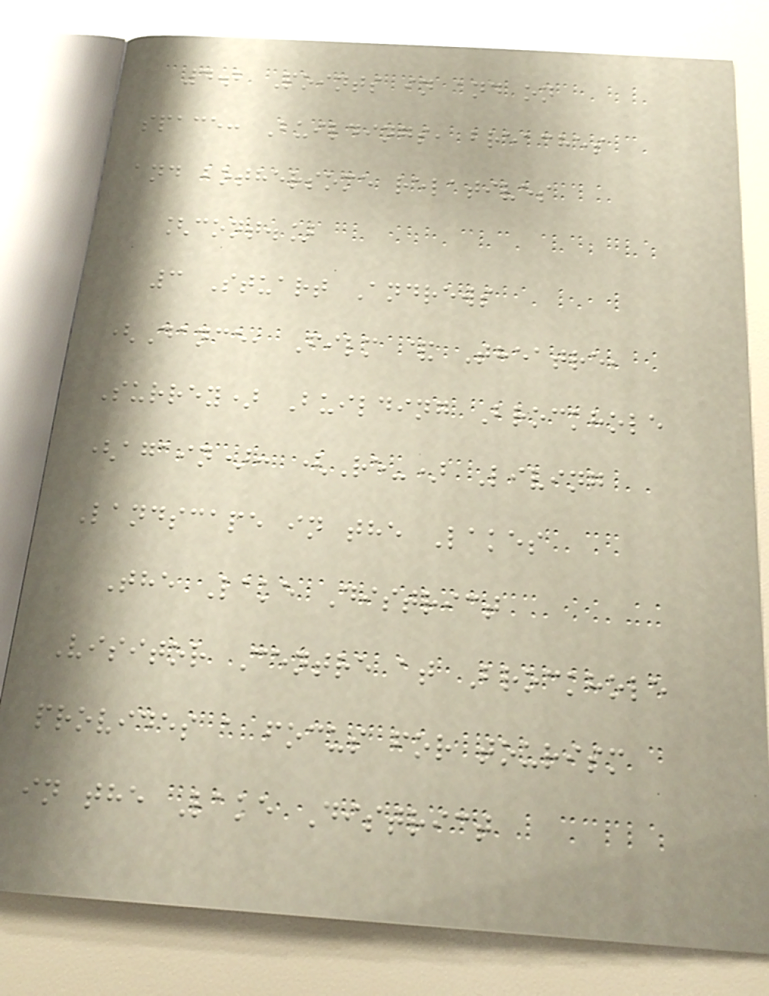4.2 Points in and on
space: Buildings, breaches
and bothersome relatives
[cont.]
3 Stuart Andrews
(Dance, Film & Theatre,
Surrey) Building Brockhole
(again): (Re-) Living
Landscape in the Lakes
The Lake District
Visitor Centre at Brockhole
provides a focus for tourism
in the Lake District
